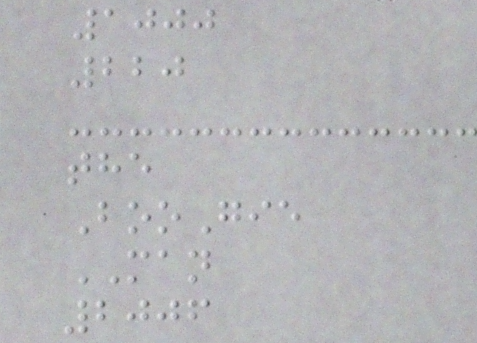1000
220
the
BooGie
MAN
2006
